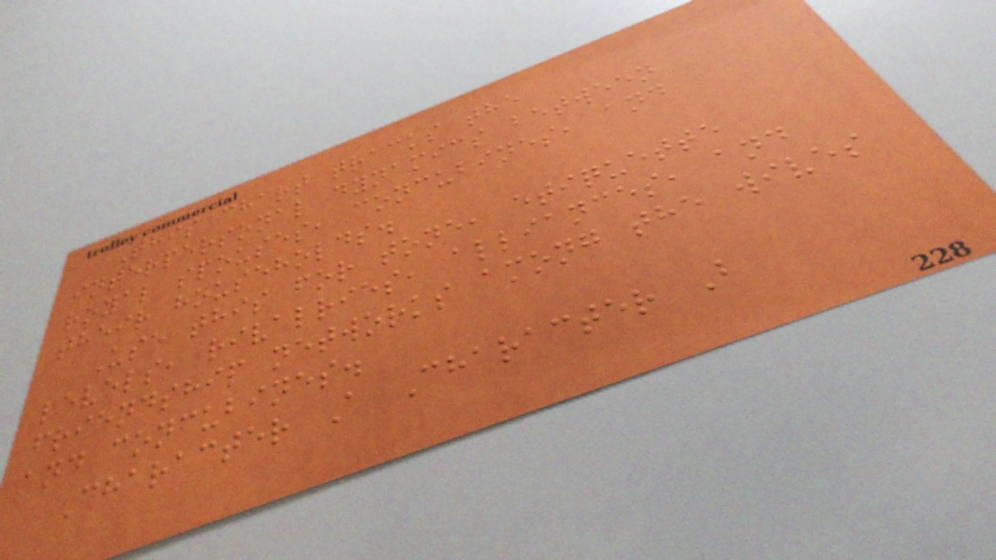This chart tracks the
interpersonal dynamics between
royal spouses, concubines, and
their households.
Use this for tone, etiquette
levels, rivalries, alliances, and
friendship networks among the wives
and concubines.
Character A Character B
